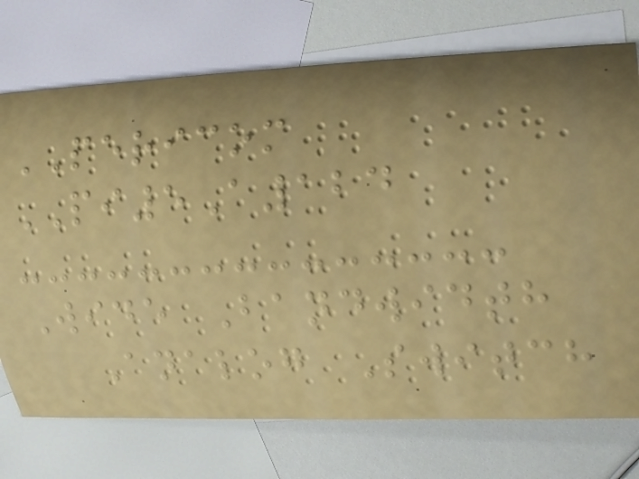PERICOM
PI5A124
Wide Bandwidth
Analog Switch
